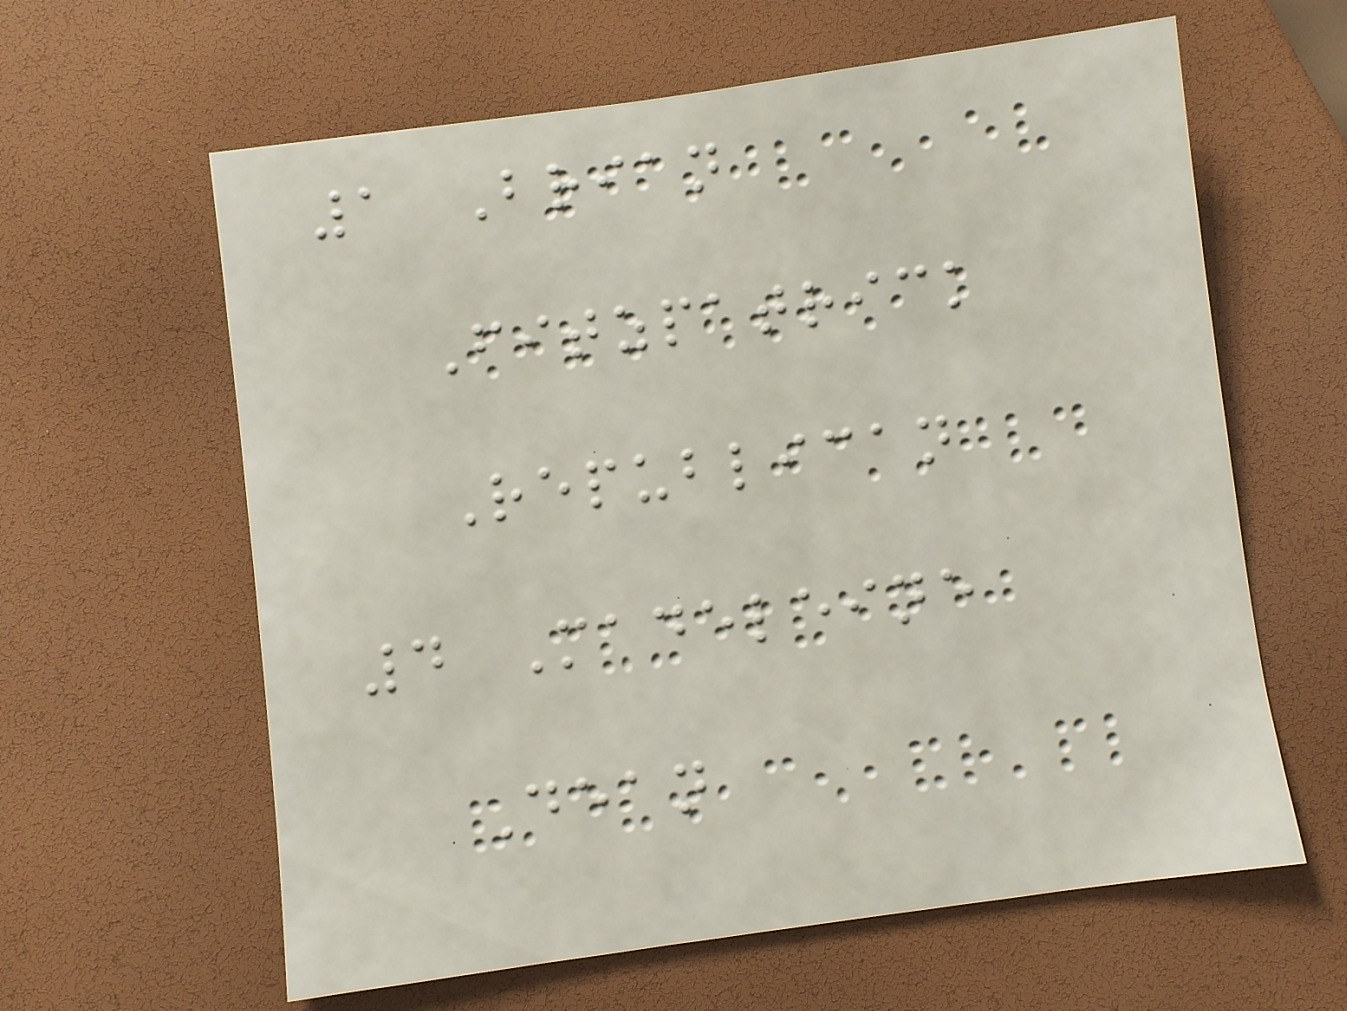1 Brian
Fitzpatrick
Republican
4 Madeleine
Dean
